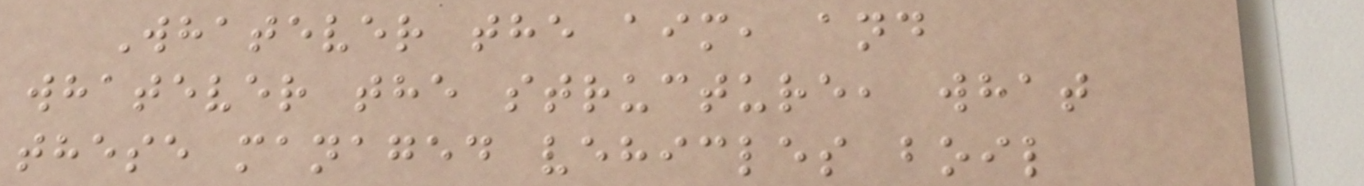Whatever the aim, and
whatever the structure, what
these managed vehicles boil
